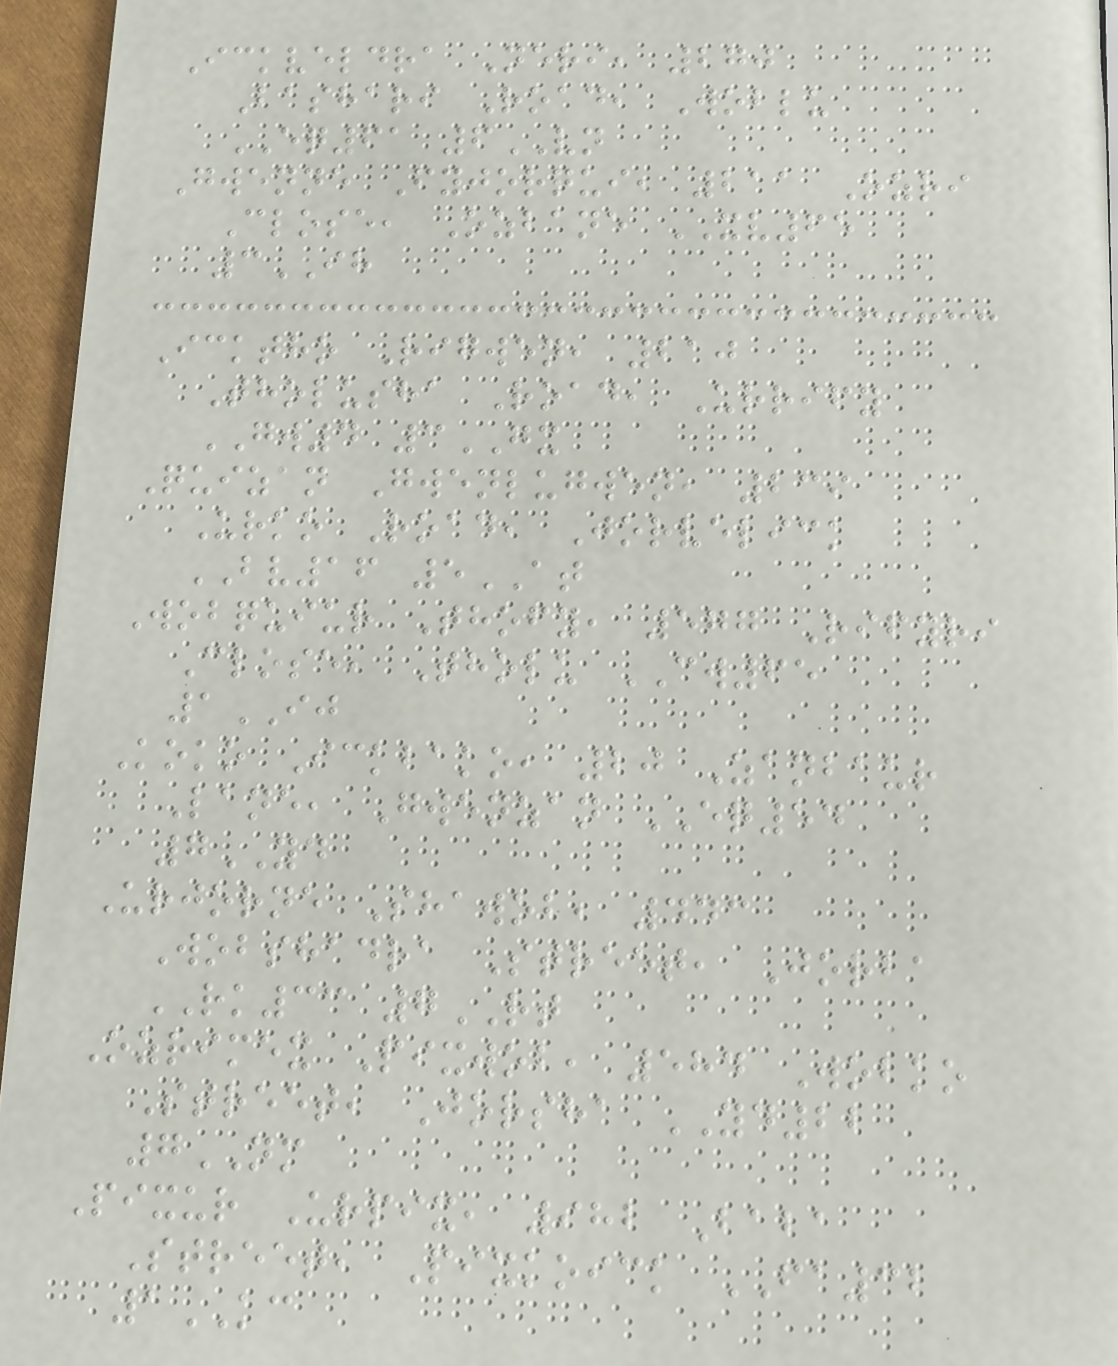Ickveldra Neri, 270
Bashari Road, Woblu
EQ61 6VN
Gwenne Fyjorqui, 211 Ozri
Close, Ozbane XV65
3IH
Icktho Rigwen, 210
Tholusha Road, Urrify
GW4 3GX
Quizan Gwenlugwen, 239
Urko Road, Jorvelick
BV16 5AT
Wobquiur Thofy, 577 Rifyri
Close, Tholu CW65
1IJ
Koko Ickbako, 20 Zanbaur
Lane, Gwenzan EQ54
7YD
Urjorne Shawob, 443
Wobshadra Street, Jorba
RK33 7RT
Ozrimex Pixwob, 584 Wobko
Street, Jorsha YD22
7NM
Pixur Urpix, 982 Baba
Street, Pixkoick FA32
1KC
